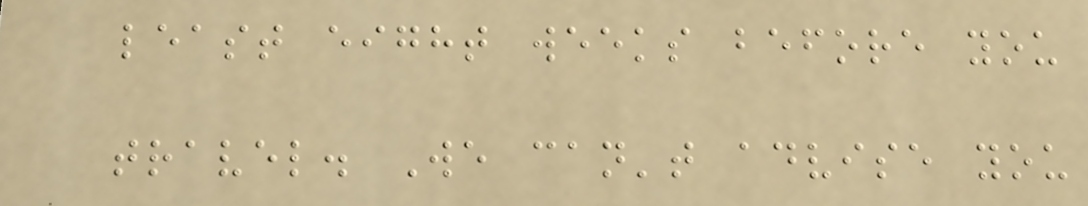least eight weeks before you
travel. We can't advise you
